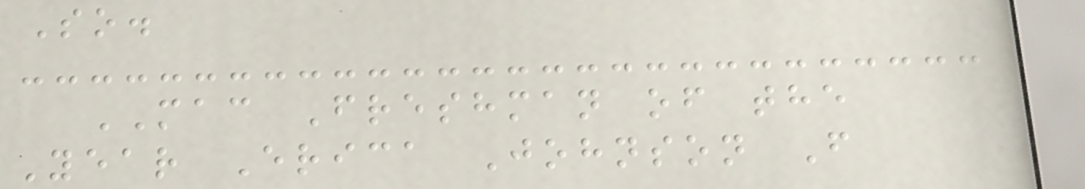So.
MAC Freshman of the
Year Erica Johnson F
